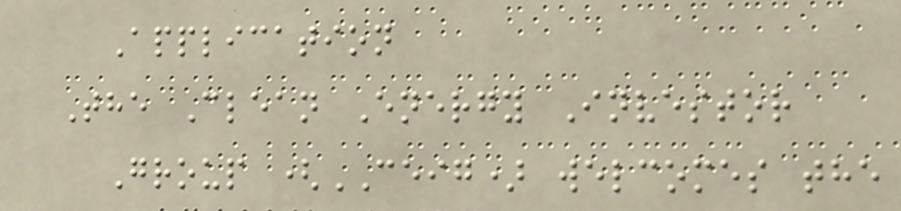Application
The Clean Energy Investor
Group (CEIG) welcomes the
